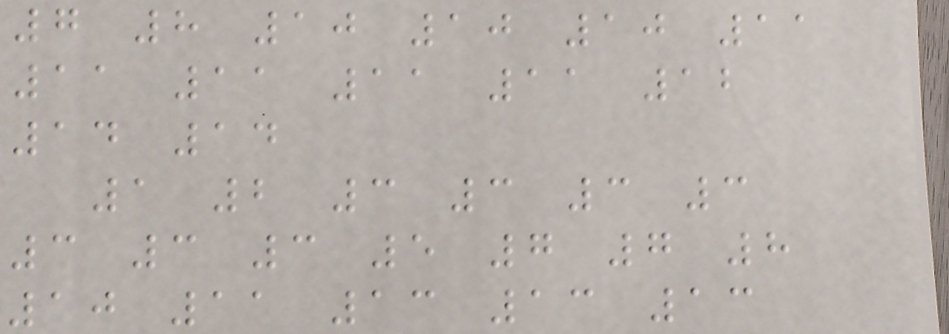7 8 10 10 10 11
11 11 11 11 12
14 14
1 2 3 3 3 3
3 3 3 5 7 7 8
10 11 13 13 13
